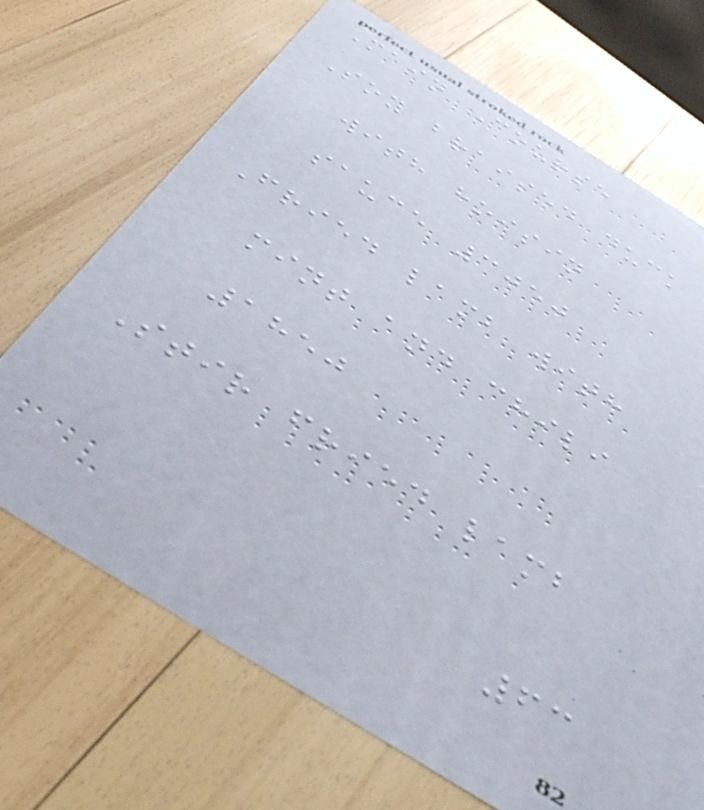Main Course
Soy braised duck
with hoisin
sauce 3050
Fried lamb with
mint and chili
1850
Stir fried lamb
63
